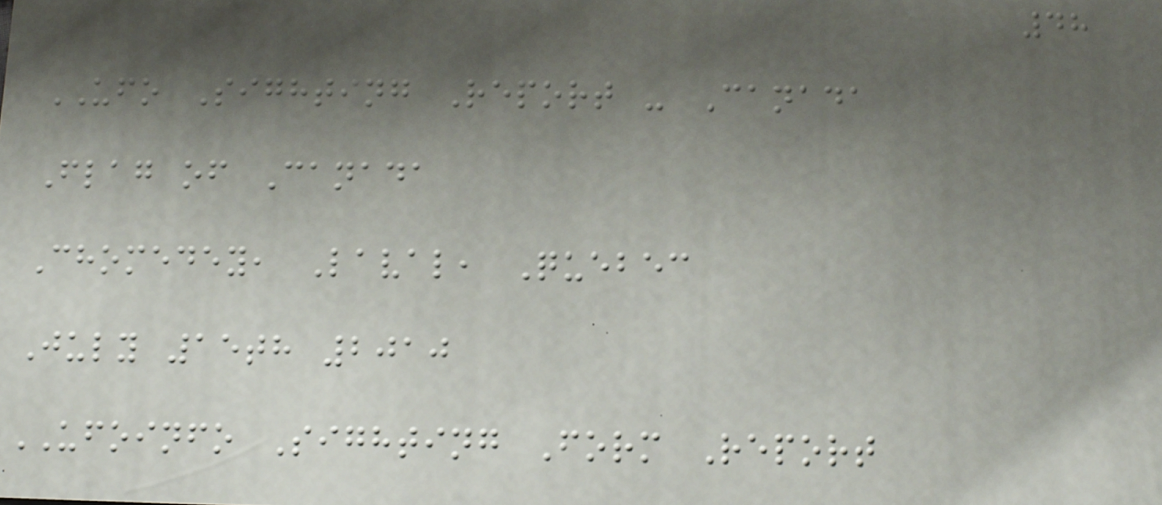48
UFO Sighting Report - Canada
Flag of Canada
Chomedey, Laval, Quebec
July 15th 2010
UFOINFO Sighting Form Report
